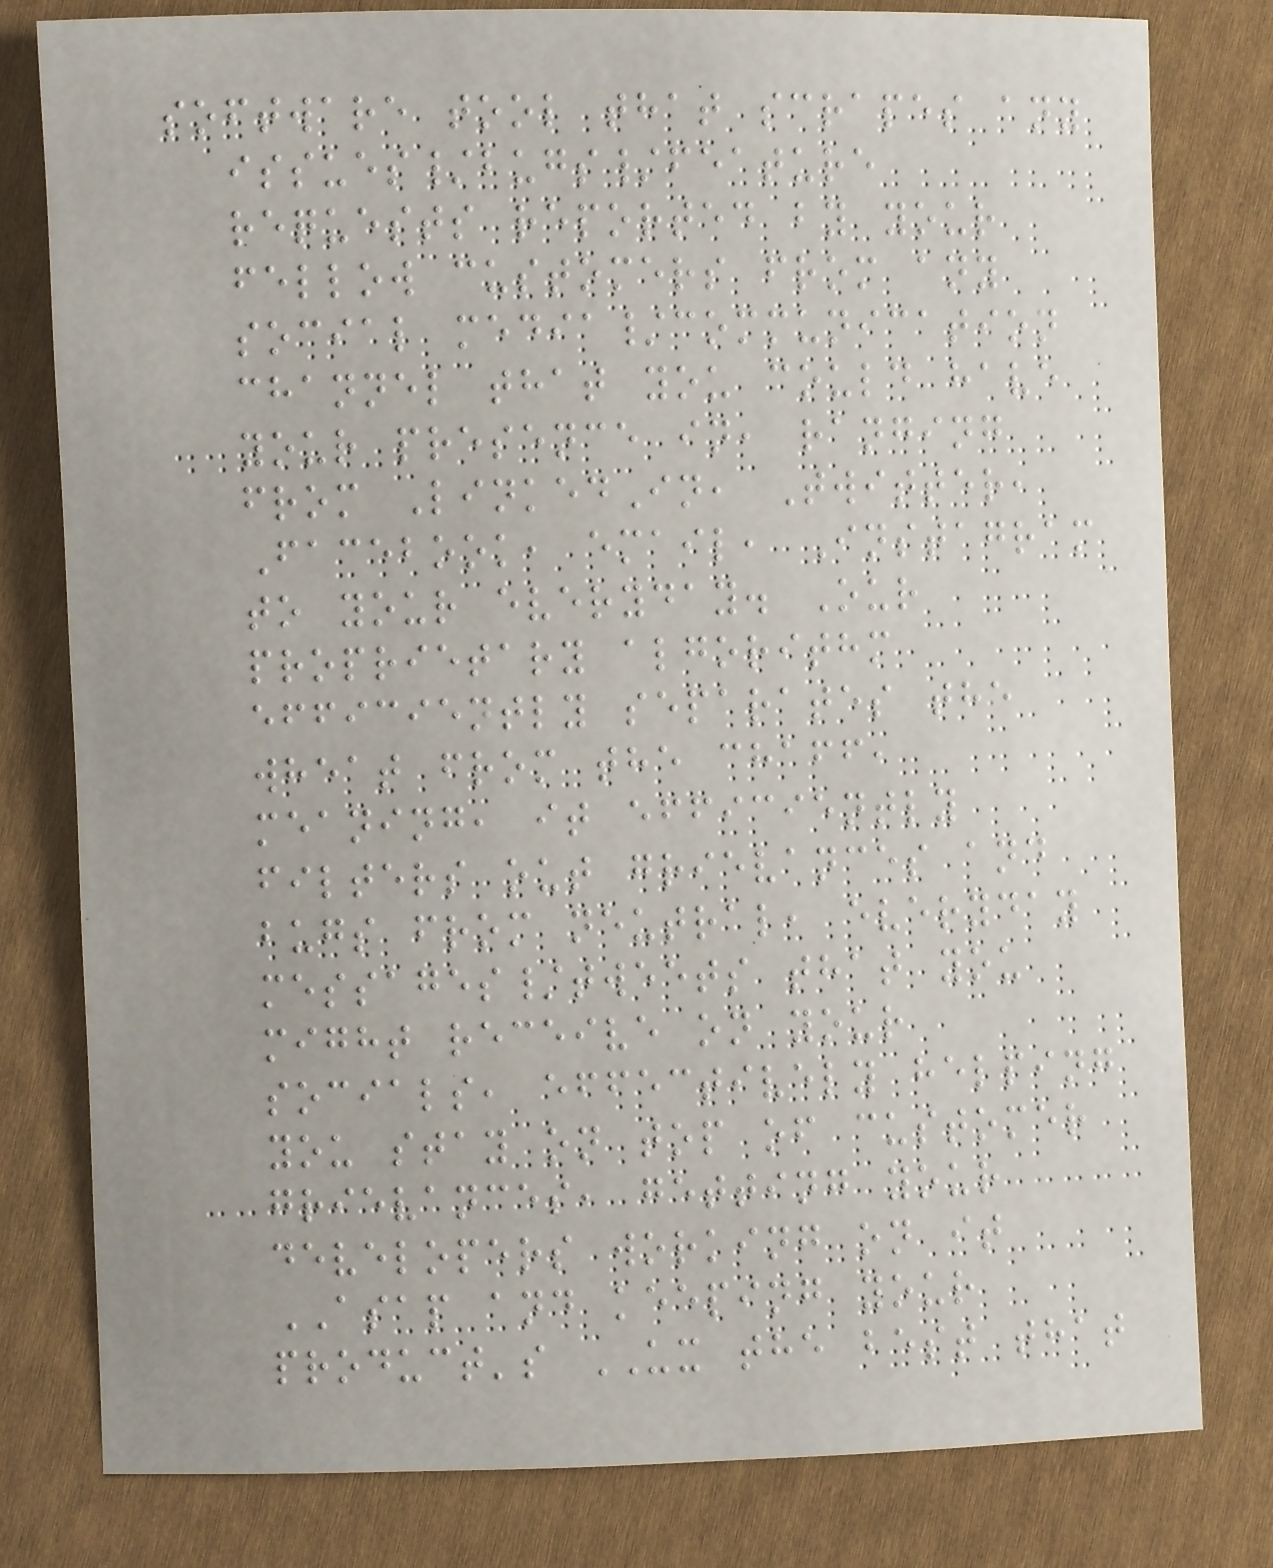software tool that scrapes any
issues/bugs/feature
requests reported by your
fellow customers from any
social media/communication
channel that you could have
your presence in, ranging
from LinkedIn, Twitter,
Facebook, email, Instagram
to your everyday. Our
proprietary algorithm
efficiently separates the
wheat from the chaff,
meaning, it efficiently
filters out grievances and
bugs from neutral, everyday
messages/tweets that you
might receive on your
socials, effectively helping
you stay on top of customer
grievances, getting your
developers working on it
ASAP and keeping your
product's UX the best that
